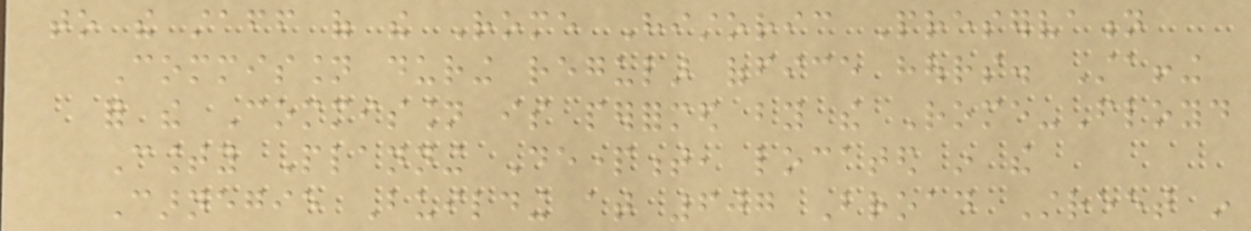to the staff of the Rome Historic Preservation
Commission during regular office hours. Staffing
for the Commission is performed by the Rome-Floyd
County Planning Department, located in the
Carnegie Building at 607 Broad Street in
